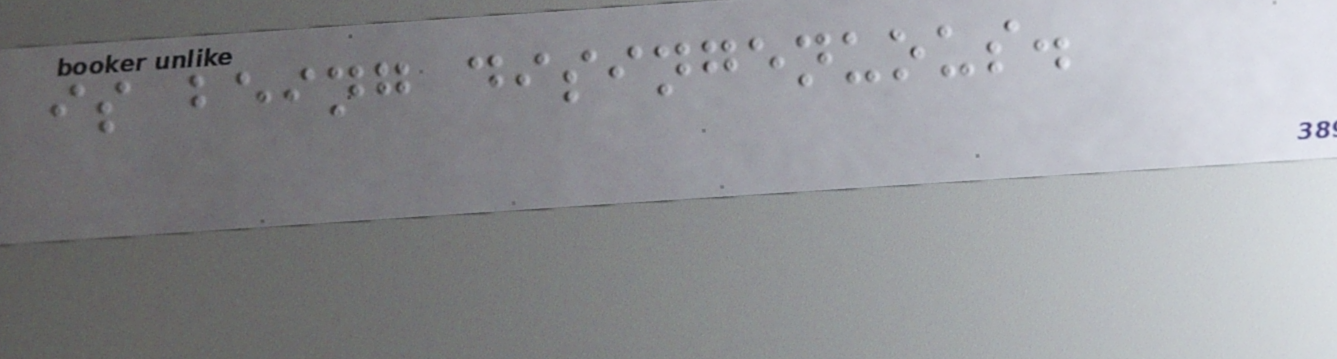is being disingenuous.
